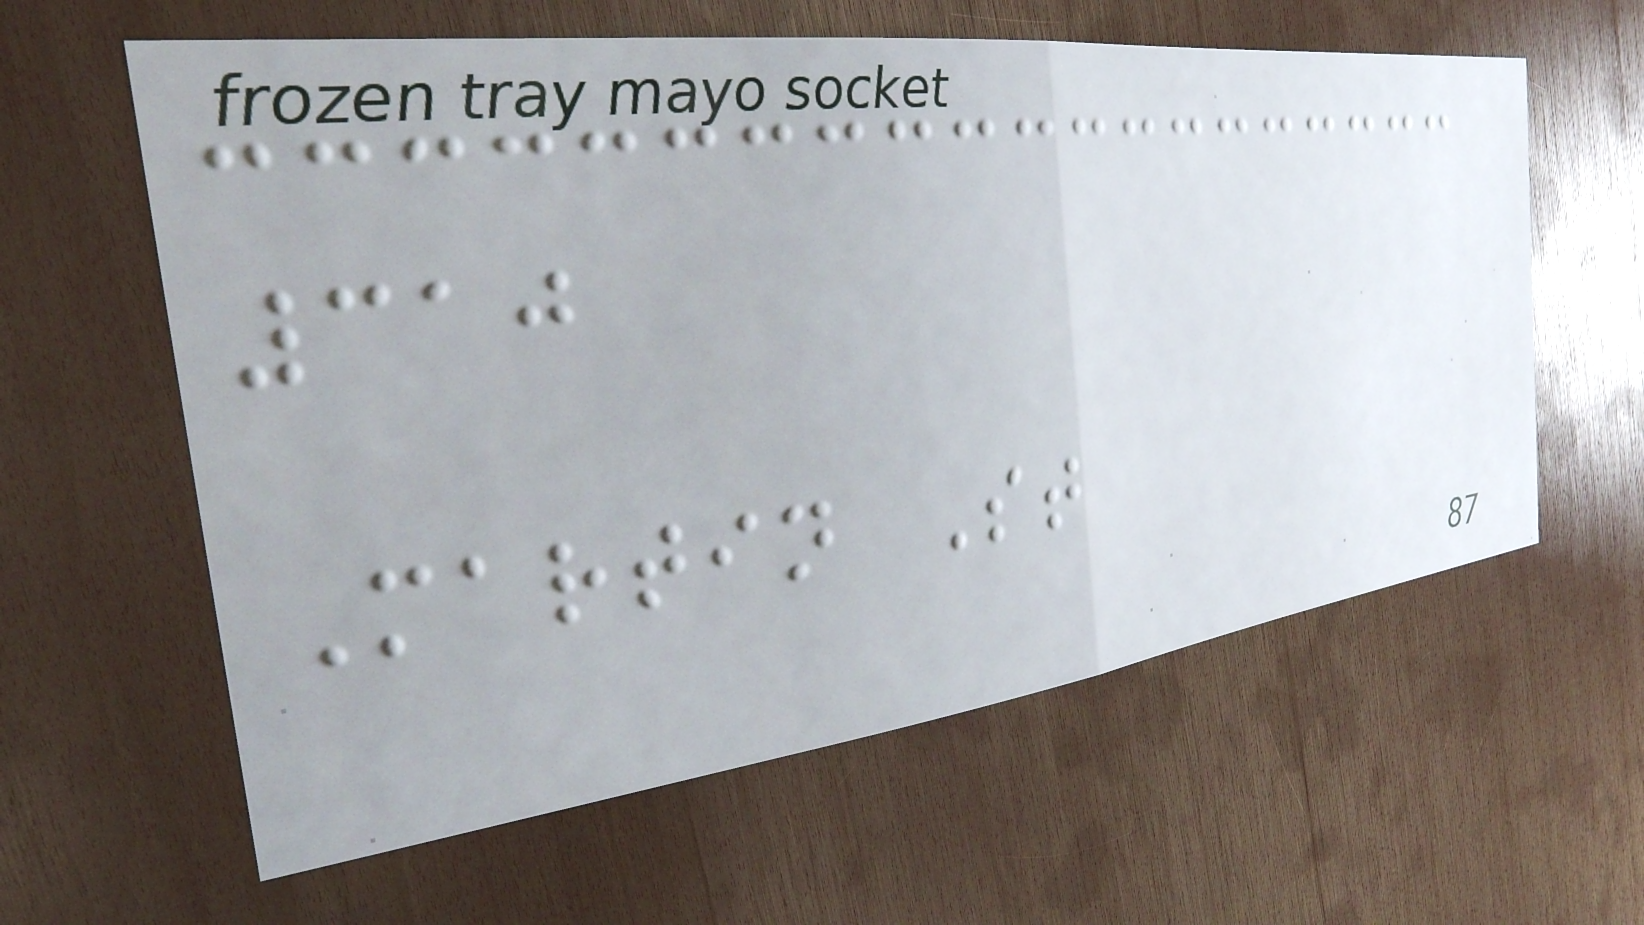310
Martin St
